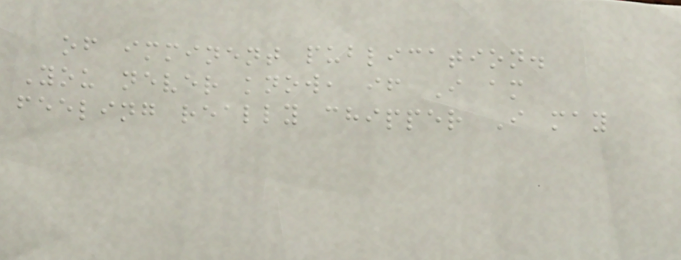of imminent publication.
You never know, if I am
feeling really chipper I may
